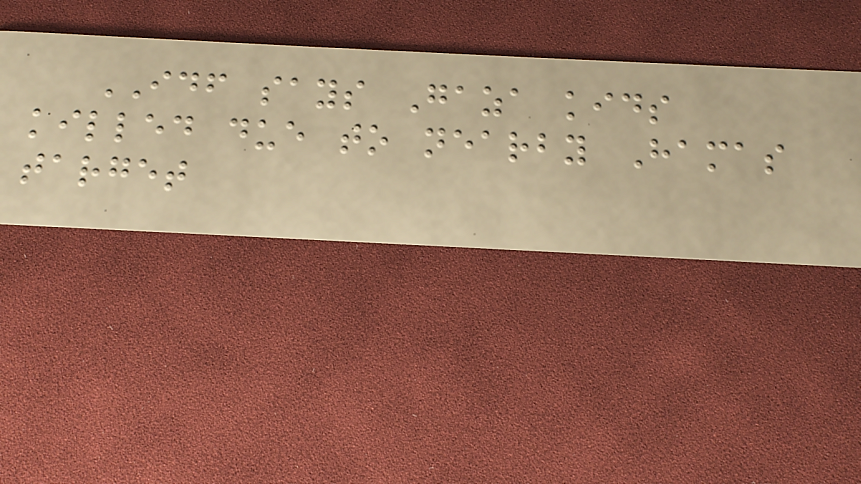IDF says Gaza kids
killed due to nearby Hamas
target
